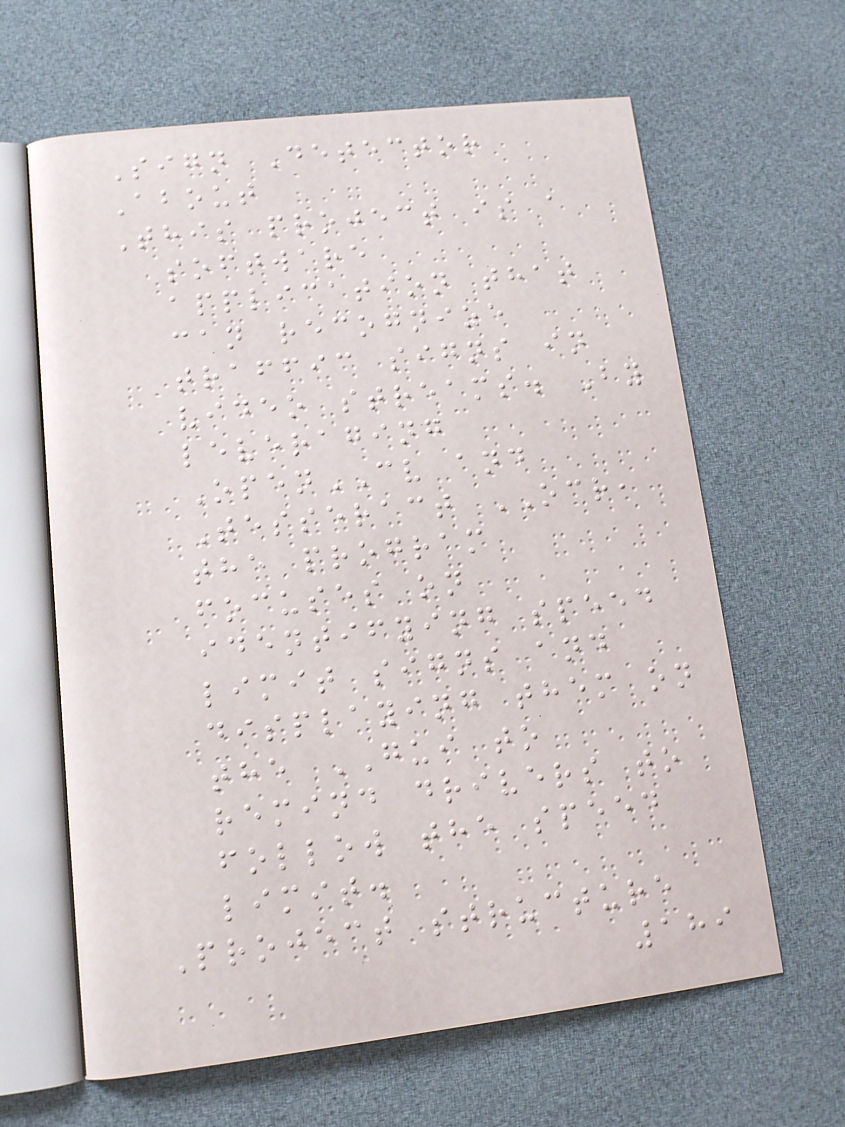Sign Detector
About
This project is a
software
application that
can recognize
traffic signs in
video streams. By
leveraging
OpenCV and
Tesseract OCR,
the program
focuses on
identifying speed
limit signs and
displaying them on
the GUI to
remind drivers to
follow the speed
limit.
Project structure
189
